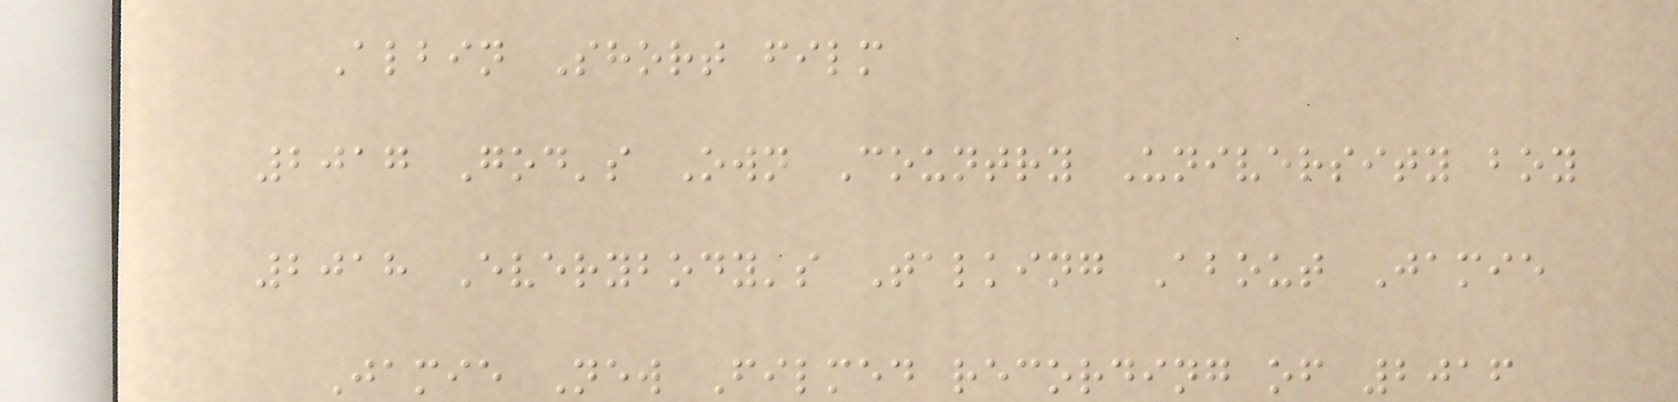Albin Short film
2017 God's Own Country University boy
2018 Everybody's Talking About Jamie
Jamie New Filmed recording of 2016
